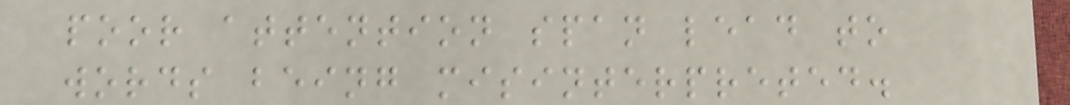poor attention span lead to
words being misinterpreted.
